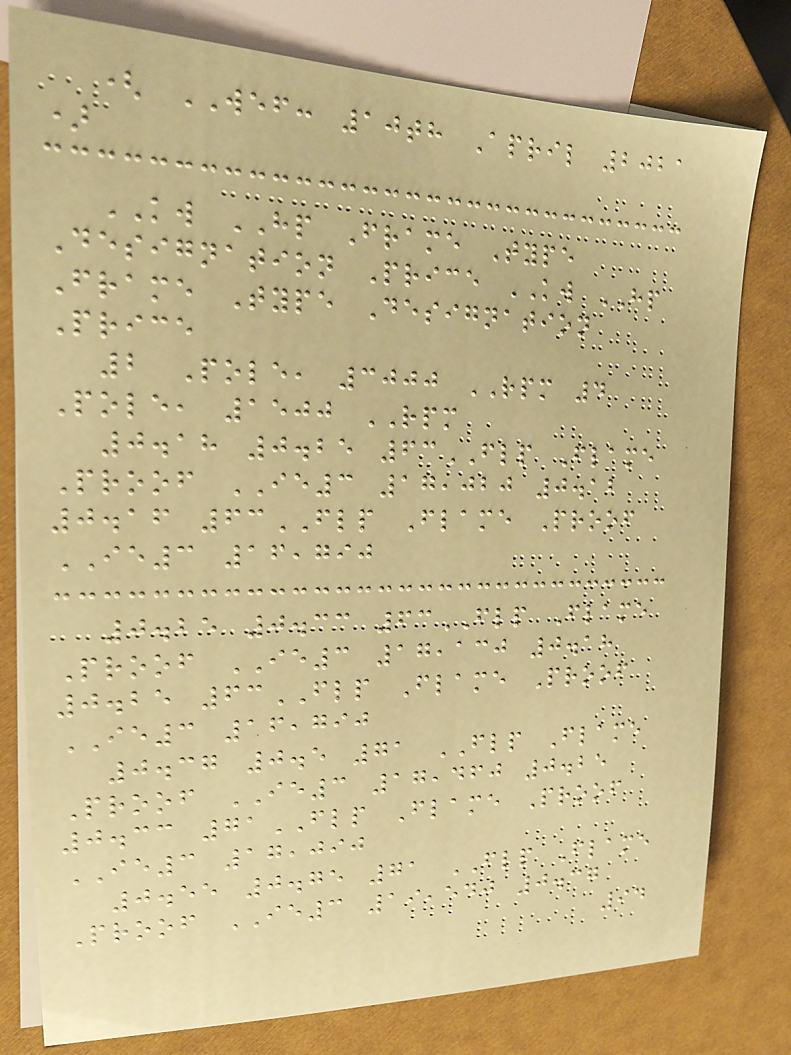( WEF: 10th April 2021
)
KW HP Frame Type
Designation Price KW HP
Frame Type Designation
Price
2 Pole, 3000 RPM 4
Pole, 1500 RPM
0.18 0.25 63FLP Flame
Proof IE3 17,020 0.12
0.16 63FLP Flame Proof
IE3 16,790
0.25 0.33 63FLP Flame
Proof IE3 17,130 0.18
0.25 63FLP Flame Proof
IE3 16,790
0.37 0.5 71 FLP Flame
Proof IE3 17,460 0.25
0.33 71FLP Flame Proof
IE3 17,090
0.55 0.75 71 FLP Flame
Proof IE3 19,540 0.37
94
